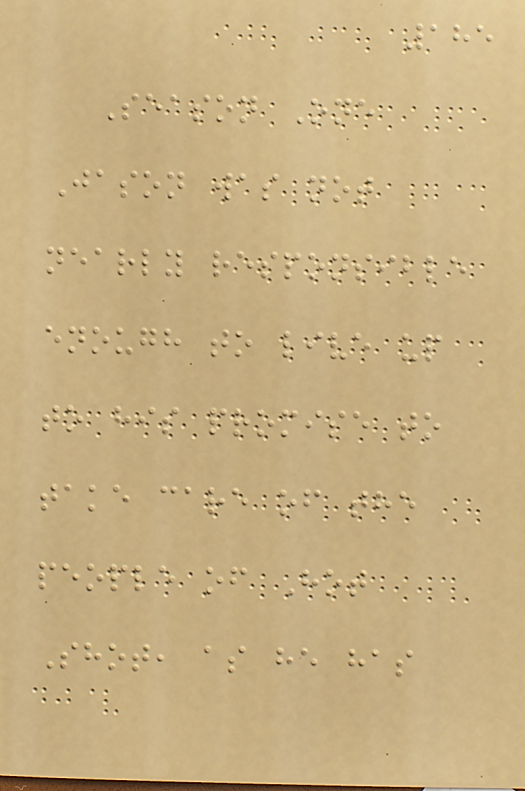185
Season One
Jason was not
nearly responsible
enough to live up
to his promise to
take care of the
people of Hot
Shot, as he has
